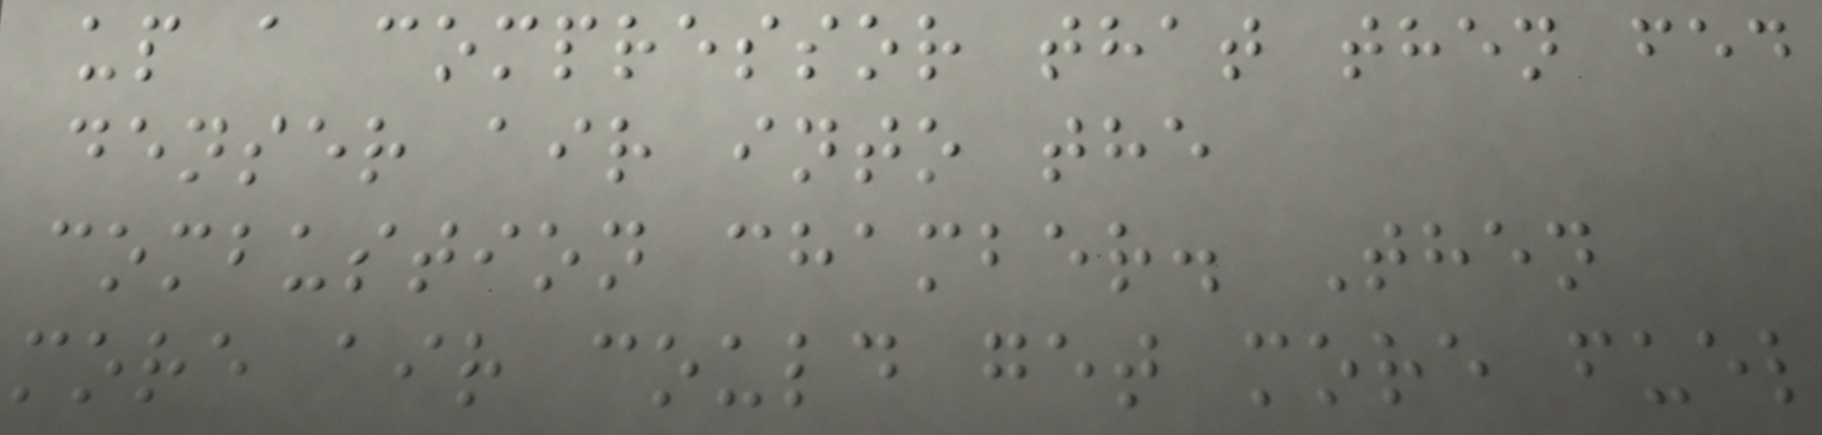up a compressor that then fed
denser air into the
combustion chamber. Then
more air could get more fuel
